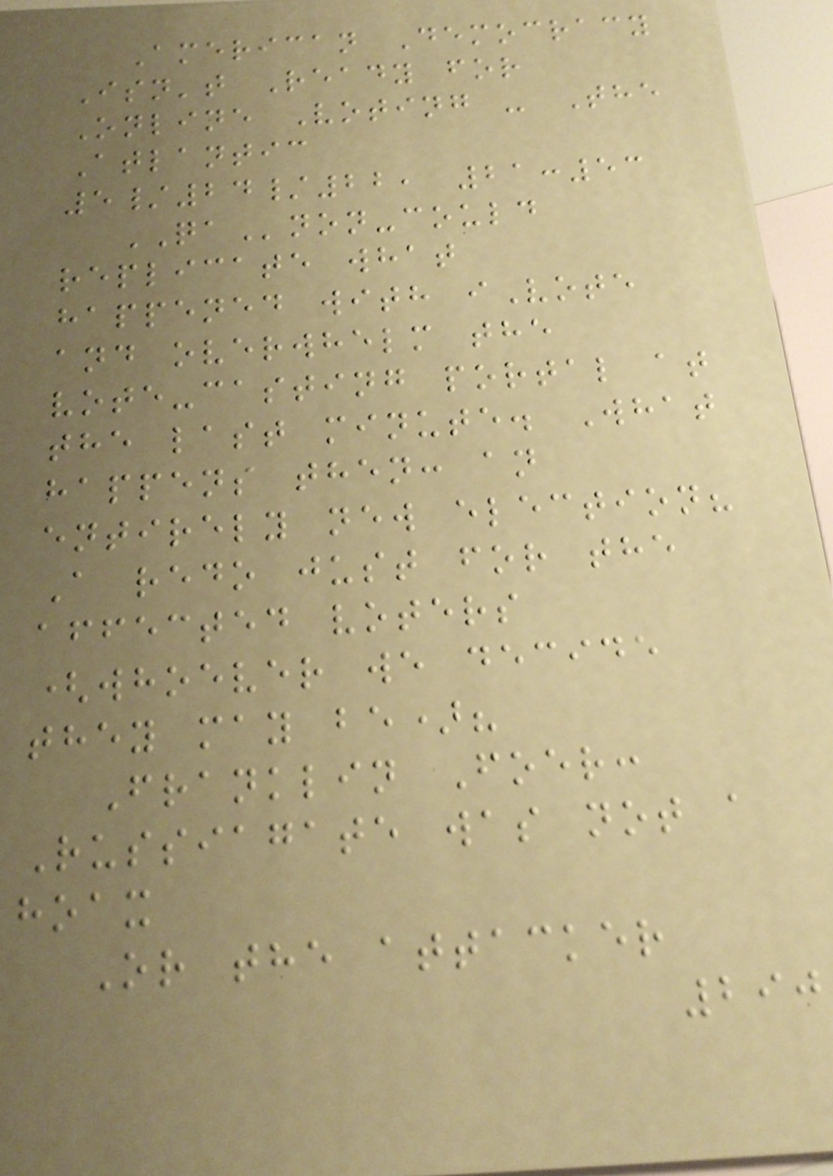American Democracy
Isn't Ready for
Online Voting - The
Atlantic
5/24/22, 21:53
QAnon-could
replicate what
happened with iVote
and overwhelm the
vote-casting portal at
the last minute. What
happens then: an
entirely new election?
A redo just for the
affected voters
(whoever we decide
they may be)?
Franklin Foer:
Russiagate was not a
hoax
Or the attacker
290
